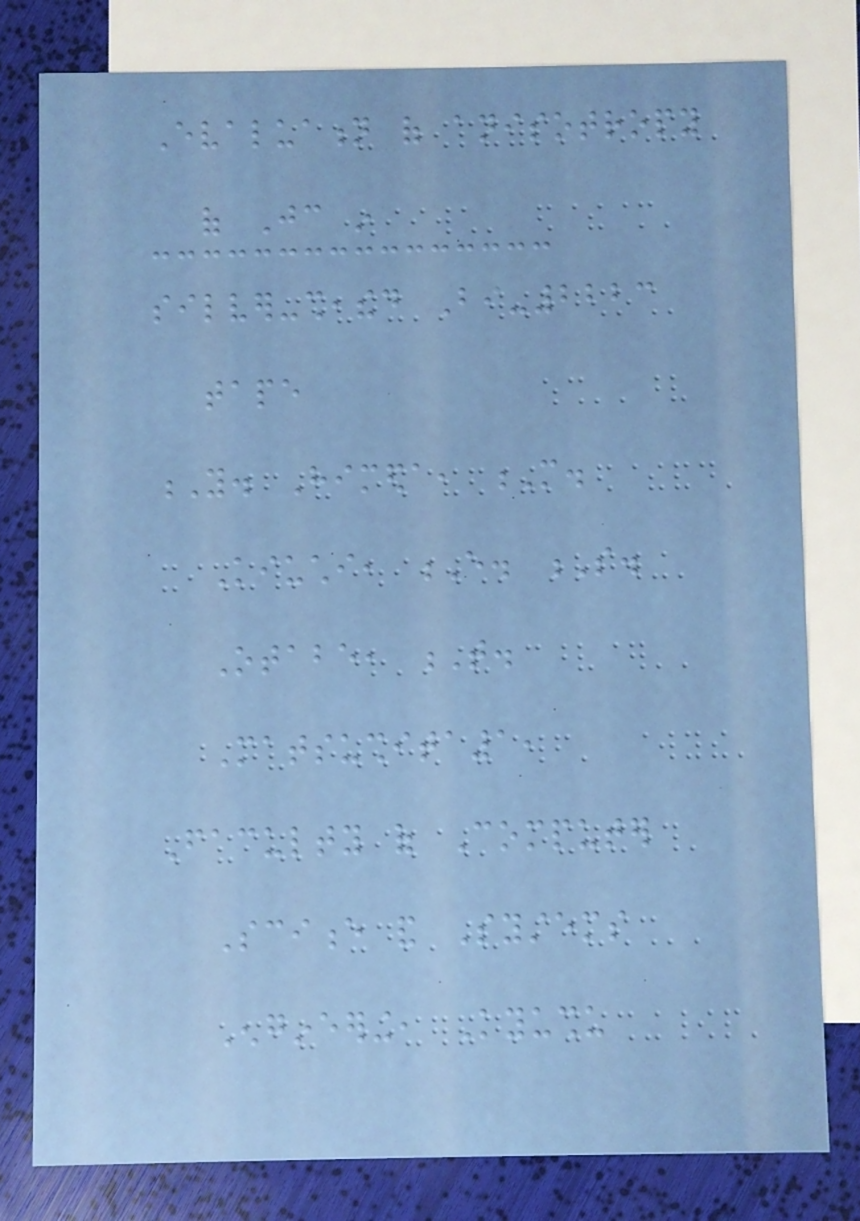Evaluation of anisotropy
of Jc in
silver-sheathed Bi-2223
tape
Y. Himeda, M.
Kiuchi, E. S.
Otabe, T.
Matsushita1,
Faculty of Computer
Science and Systems
Engineering, Kyushu
